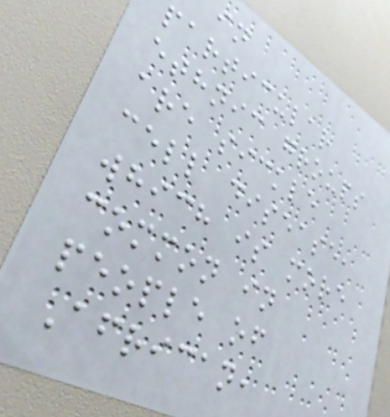in
particular
ethnic groups
are sickle
cell disease,
which is more
common in
people of
African,
